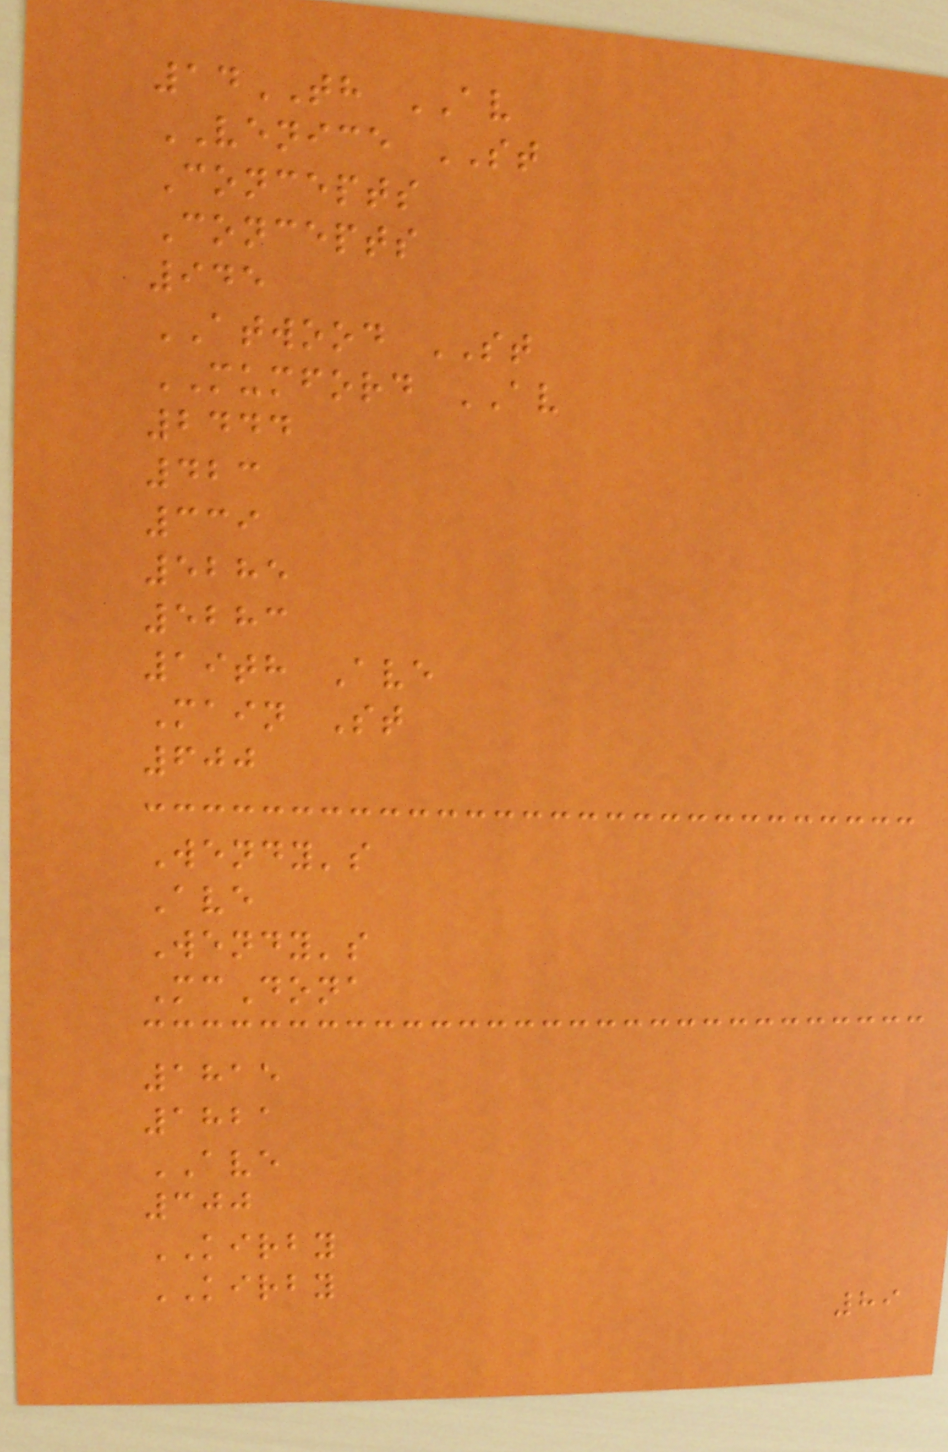14TH AV
VENICE ST
Concepts
Concepts
945
ATWOOD ST
MUMFORD AV
2444
423
339
5285
5283
19th Ave
Main St
600
Wendy's
Ave
Wendy's
McDona
1815
1821
AVE
300
KIRBY
KIRBY
89
